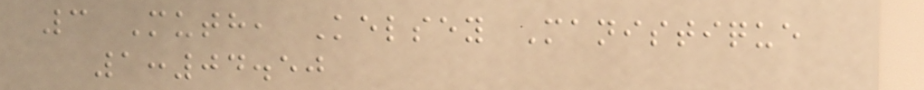3 Muth, Kelsey Manistique
1:04.50
